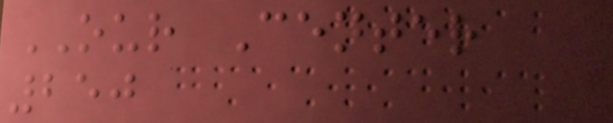OUR Center
250
